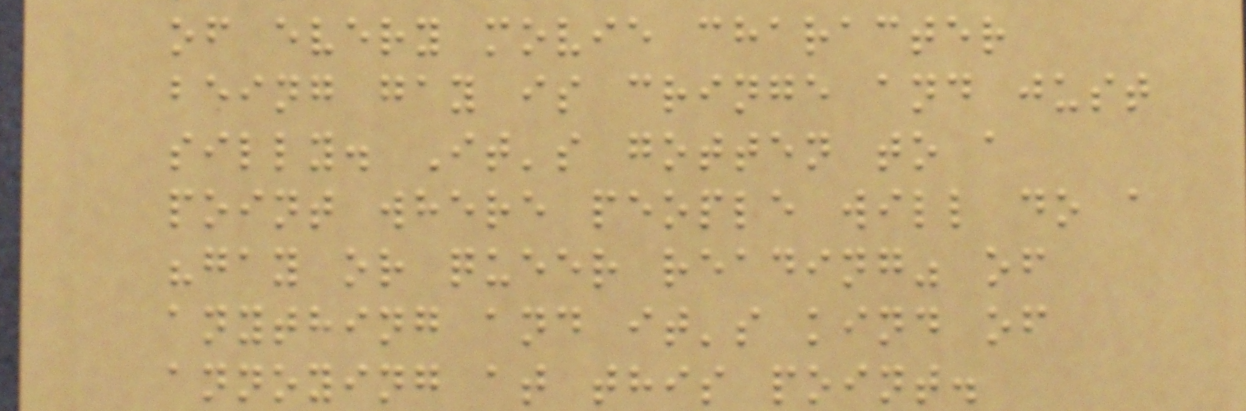of every movie character
being gay is cringe and just
silly. It's gotten to a
point where people will do a
"gay or queer reading" of
anything and it's kind of
annoying at this point.
